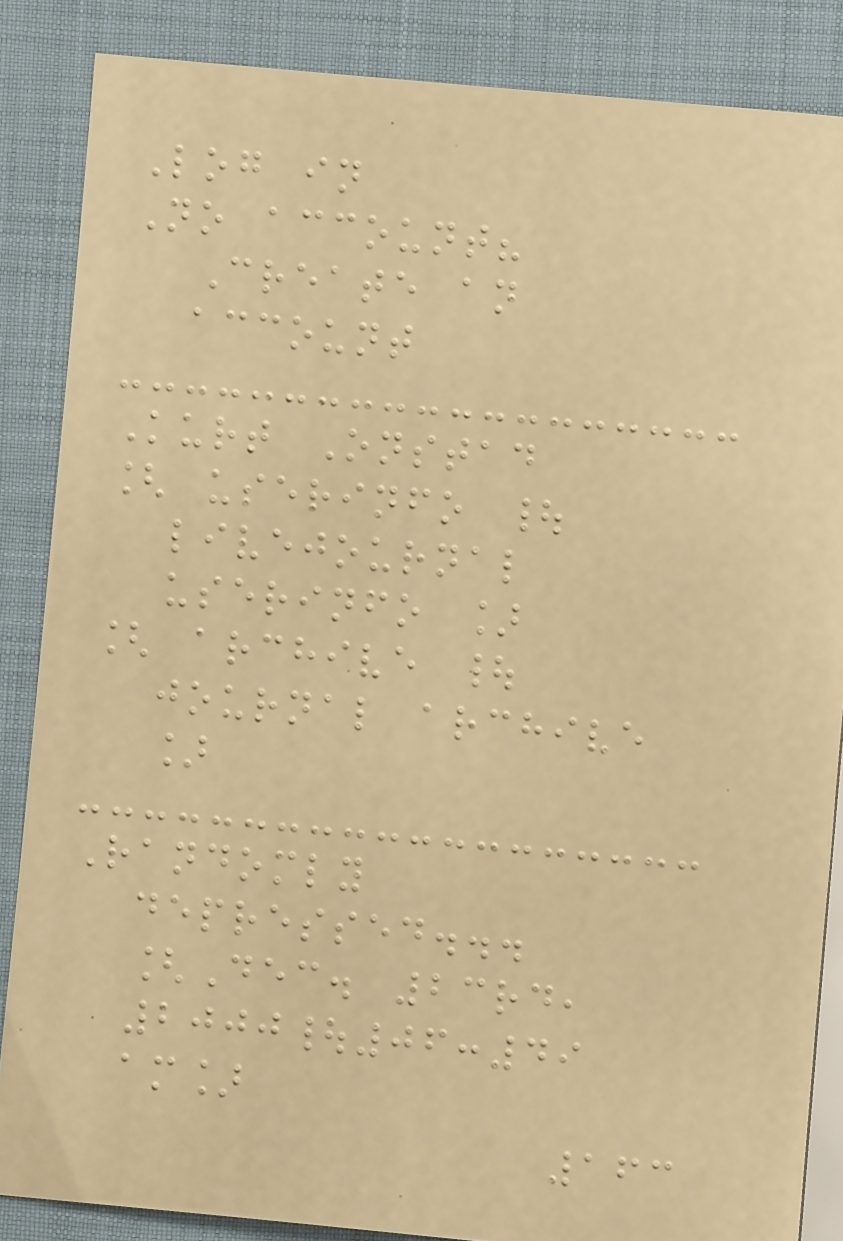Log in
No account?
Create an
account
Kurt Onstad
[ userinfo |
livejournal
userinfo ]
[ archive |
journal archive
]
Randomly
depressed...
[Dec. 23rd,
2000|06:49
am]
163
